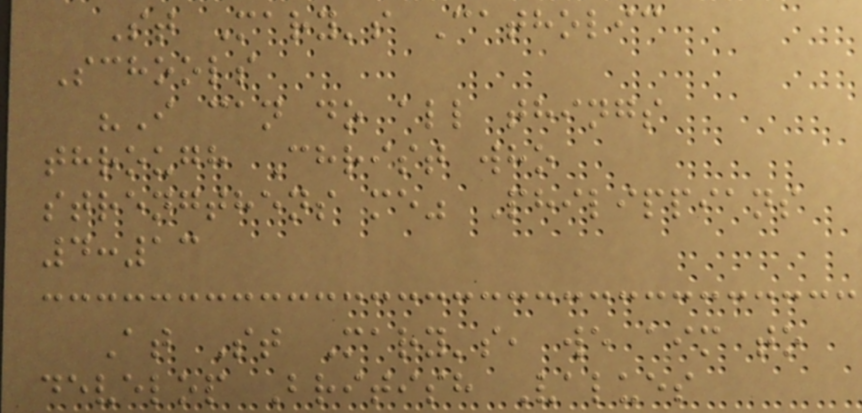St Mary's Catholic
Schools
"I can do all things
through Christ who
strengthens me" Philippians
4:13
At St Mary's, we aim to
develop British Values
